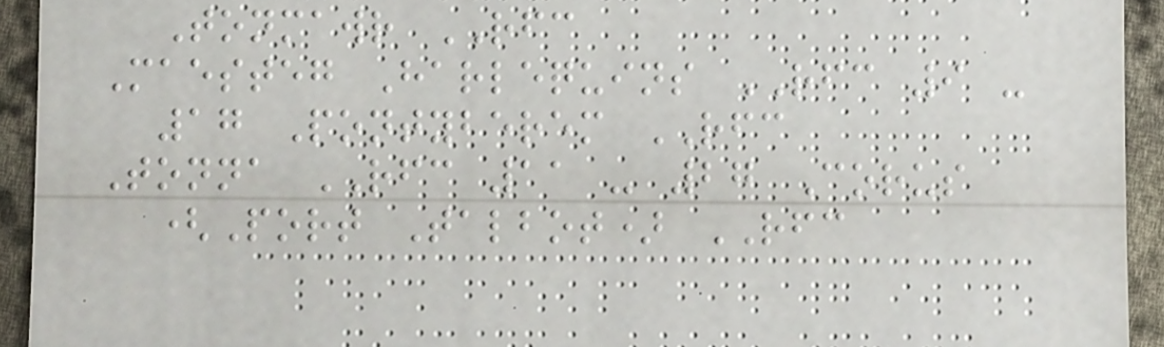Tonmawr RFC
Maesteg Harlequins RFC 9 -
17 Pontyberem RFC
Tonna RFC 11 - 27 Corus
(Port Talbot) RFC
